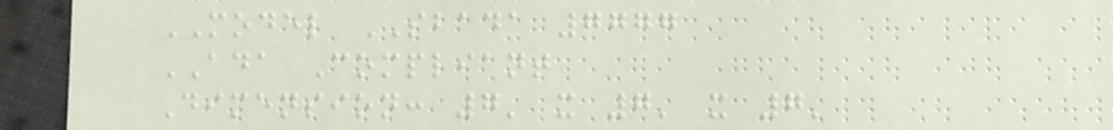MODEL SBADA 7777
ADA Compliant
Dimension: 7' x 7' x 7'
